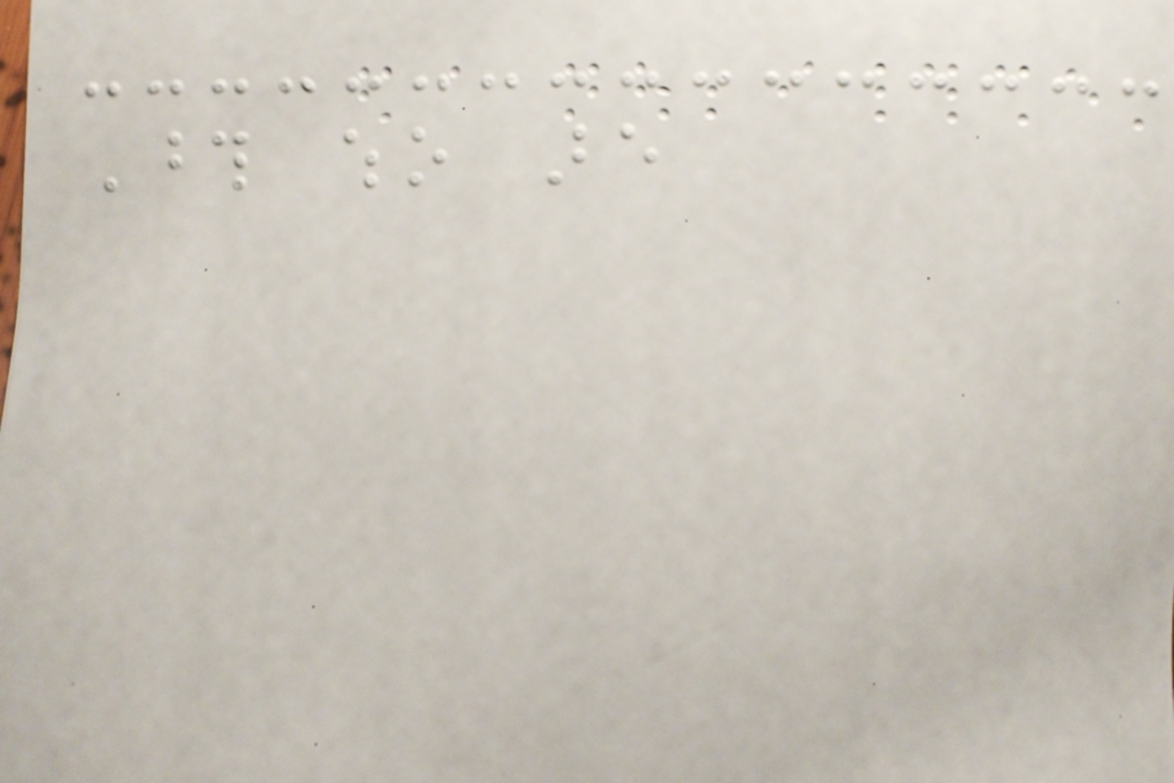Those who are
